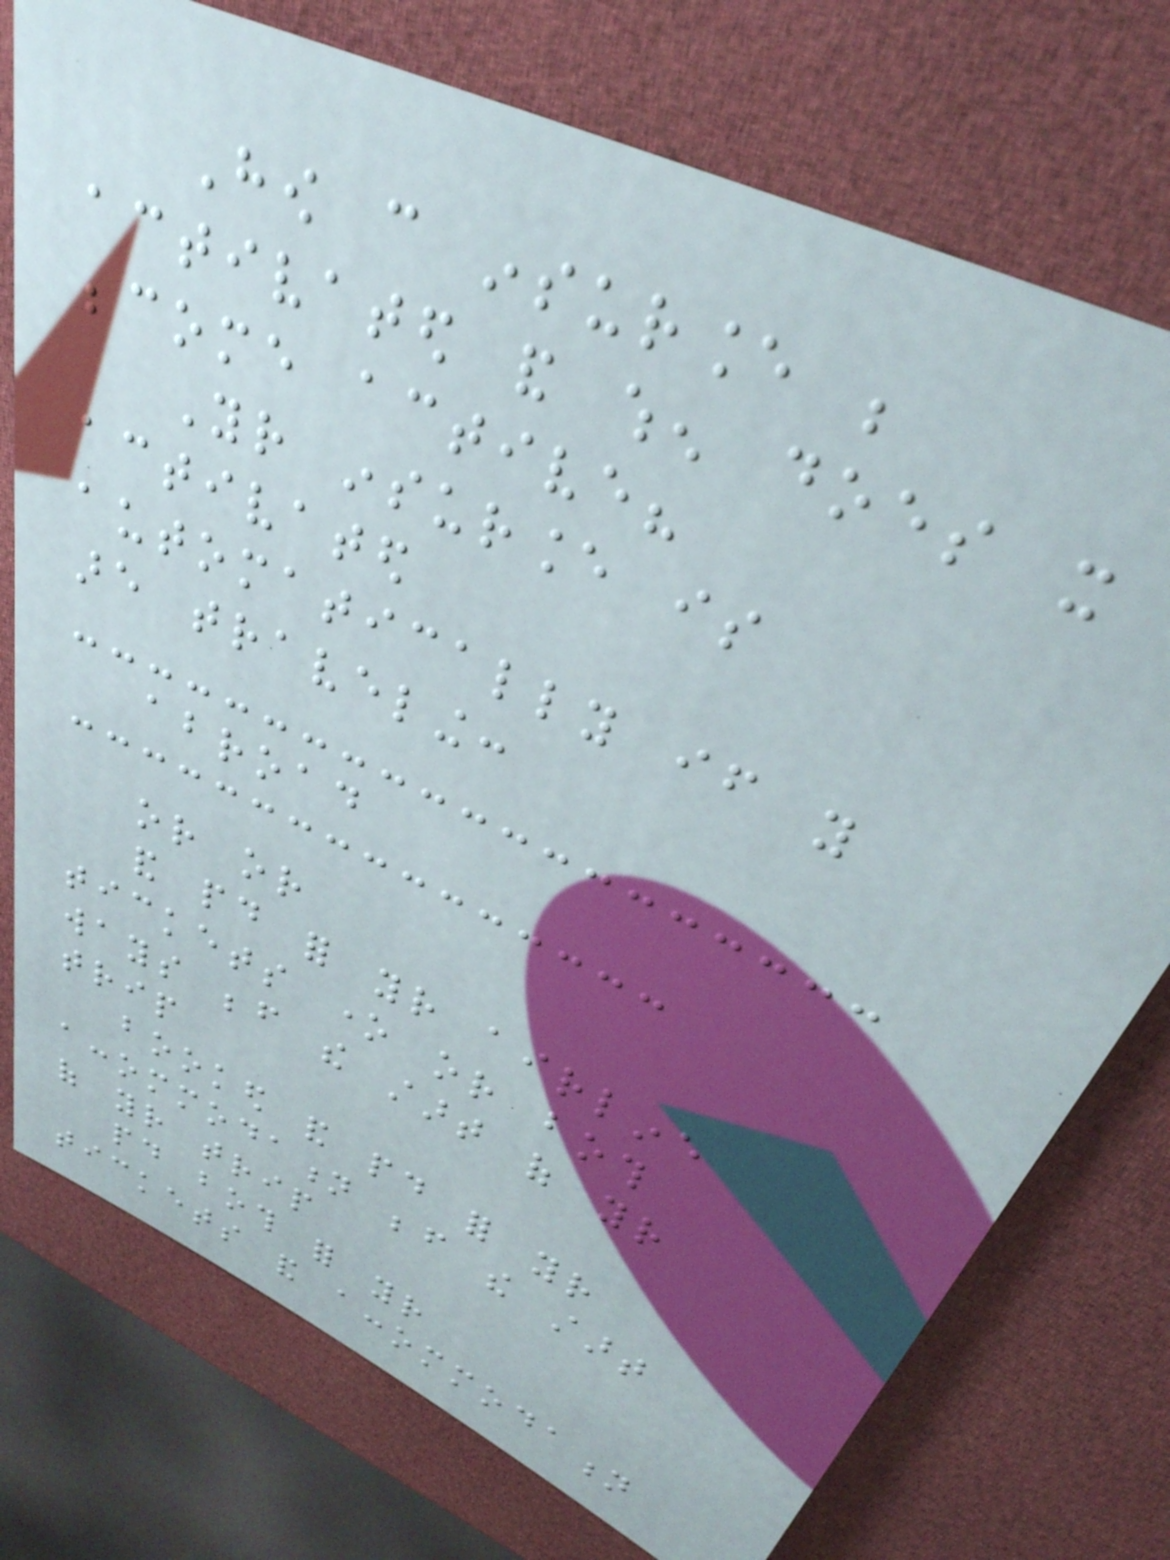How can insurance be
activated and when does it
become active?
Your insurance is
activated
automatically if you
are traveling:
abroad
or or
and paid for your airline
tickets one or both
ways before the start of your
trip
booked and paid for your
accommodation before the start
of your trip
paid both for your
tickets and accommodation
